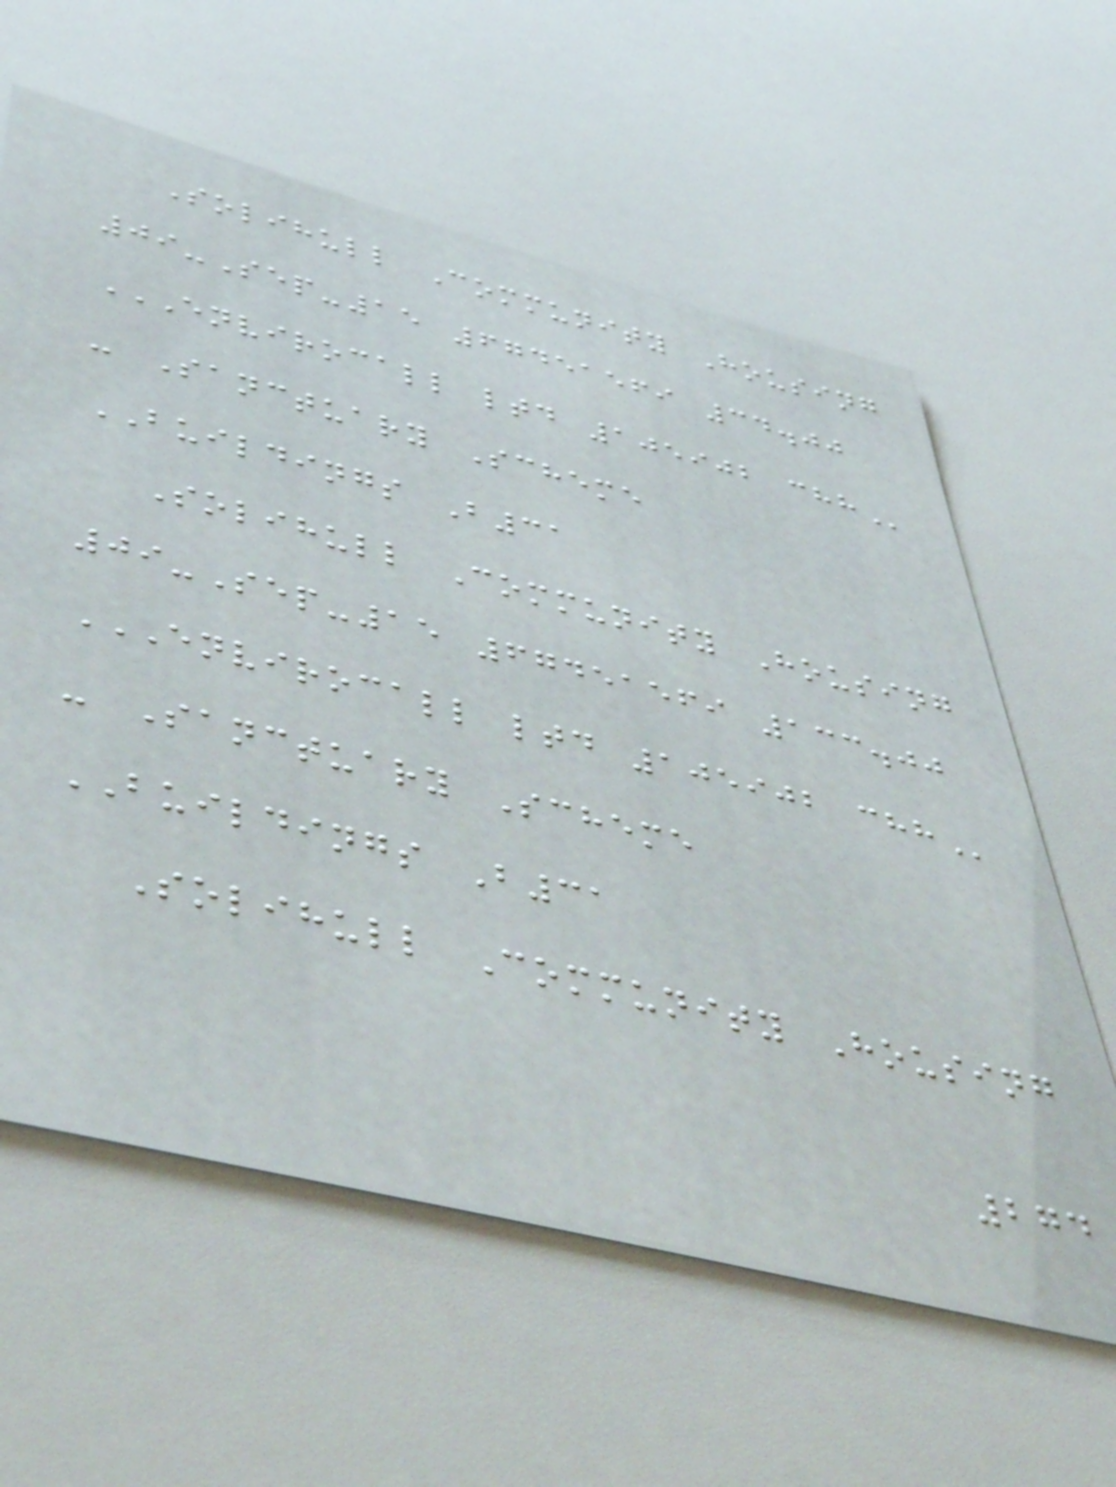Solihull Community Housing
09-Sep-15 67451569 34.00
ENVIROCALL LTD 105902 CHH
- Sanctuary Scheme
BUILDINGS B31
Solihull Community Housing
09-Sep-15 67451569 133.00
ENVIROCALL LTD 105902 CHH
- Sanctuary Scheme
BUILDINGS B31
Solihull Community Housing
274
